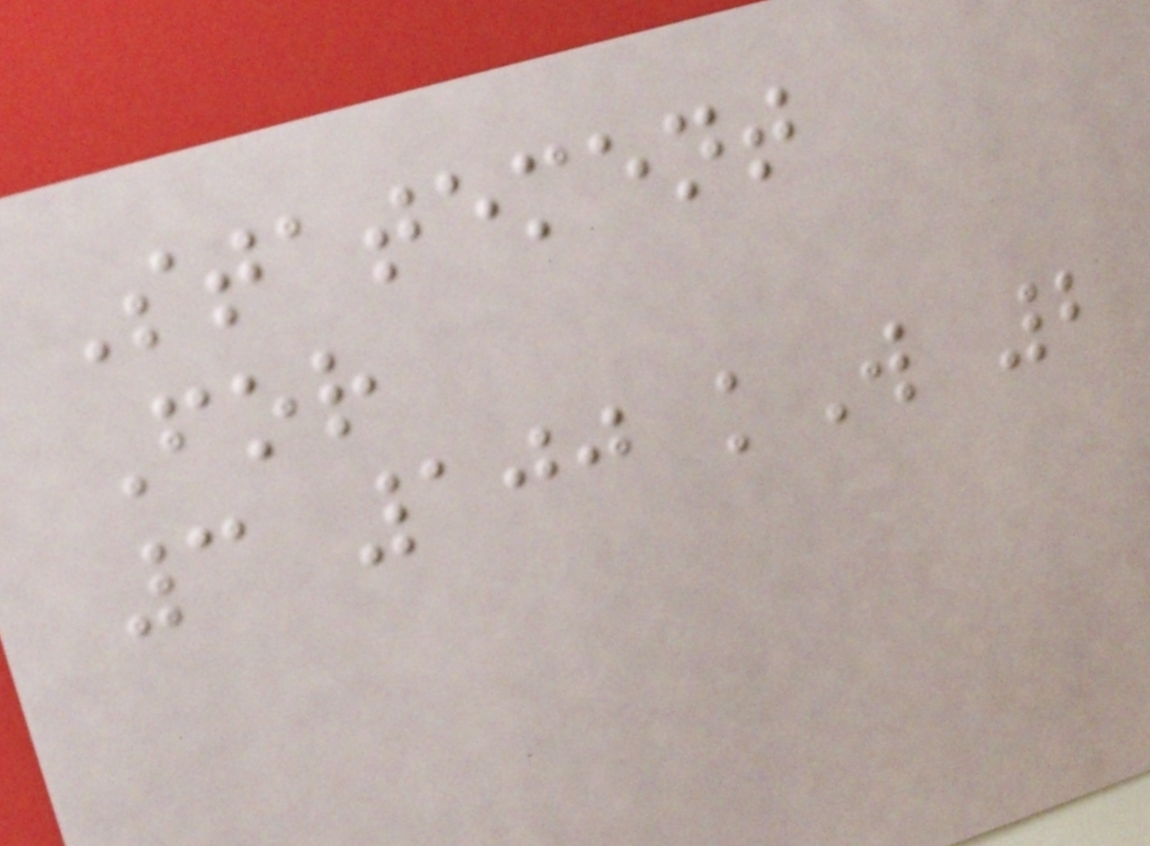Statement
For
3 100 kW 2
